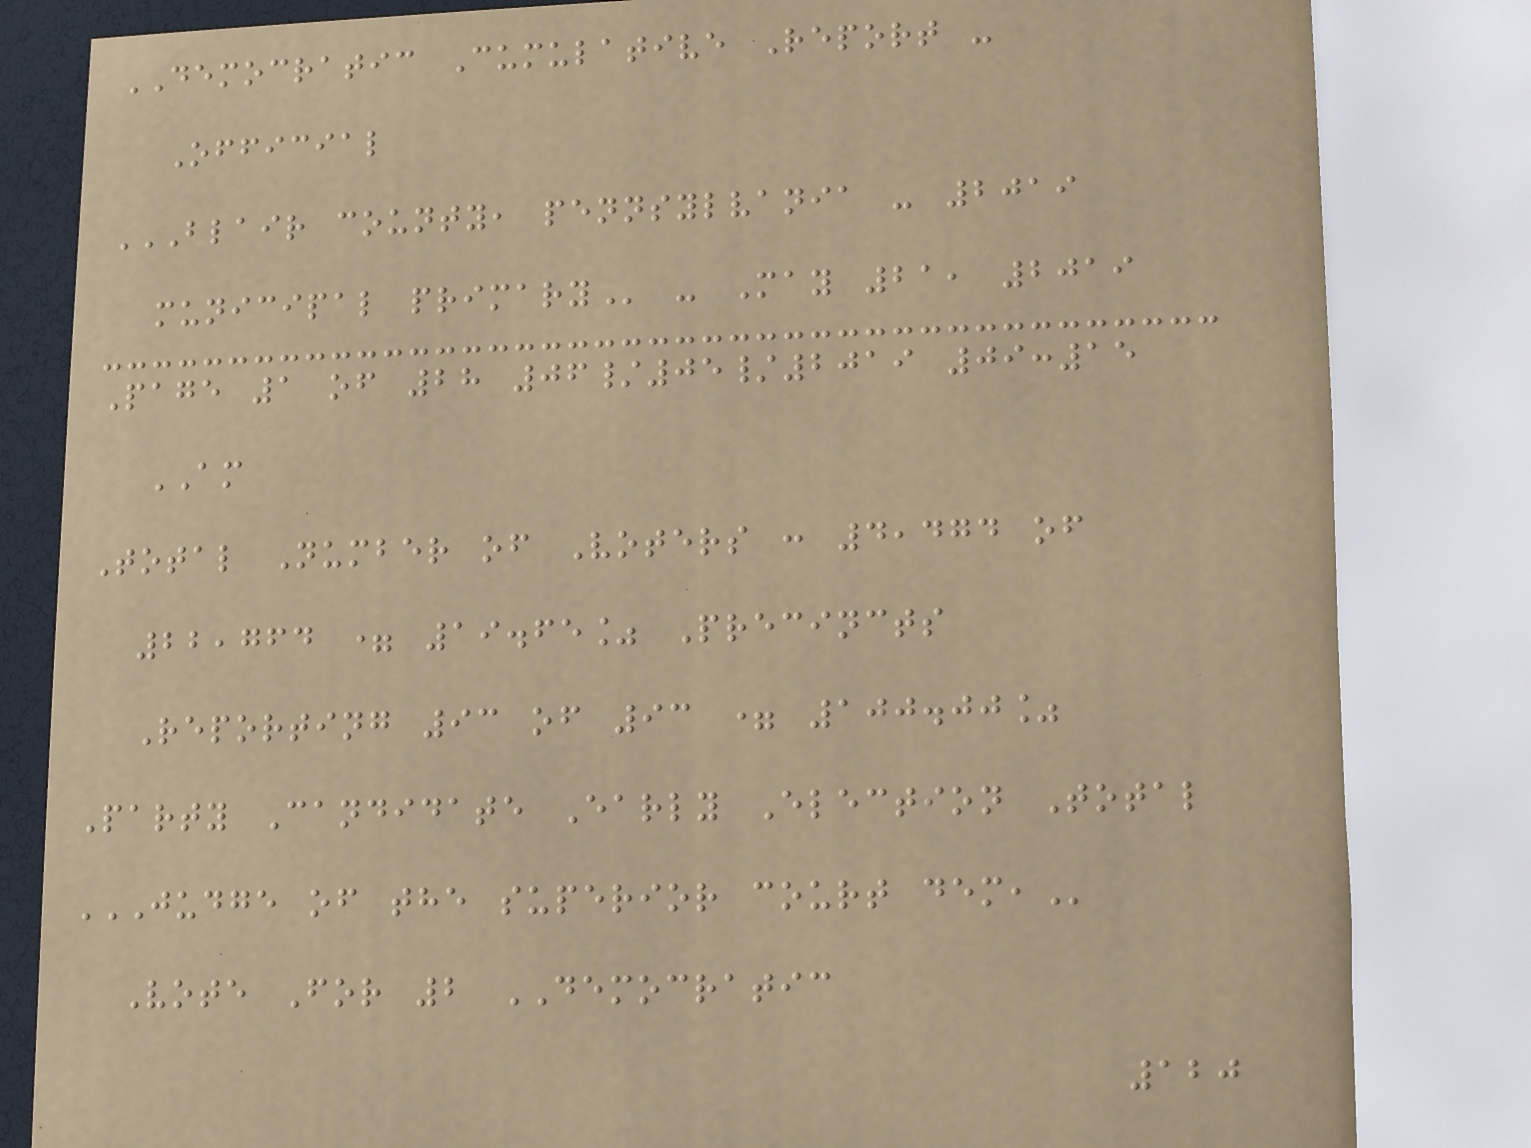DEMOCRATIC Cumulative Report -
Official
BLAIR COUNTY, PENNSYLVANIA - 2019
MUNICIPAL PRIMARY - May 21, 2019
Page 1 of 28 06/05/2019 09:15
AM
Total Number of Voters : 4,474 of
22,764 = 19.65% Precincts
Reporting 93 of 93 = 100.00%
Party Candidate Early Election Total
JUDGE OF THE SUPERIOR COURT DEM,
Vote For 2 DEMOCRATIC
120
